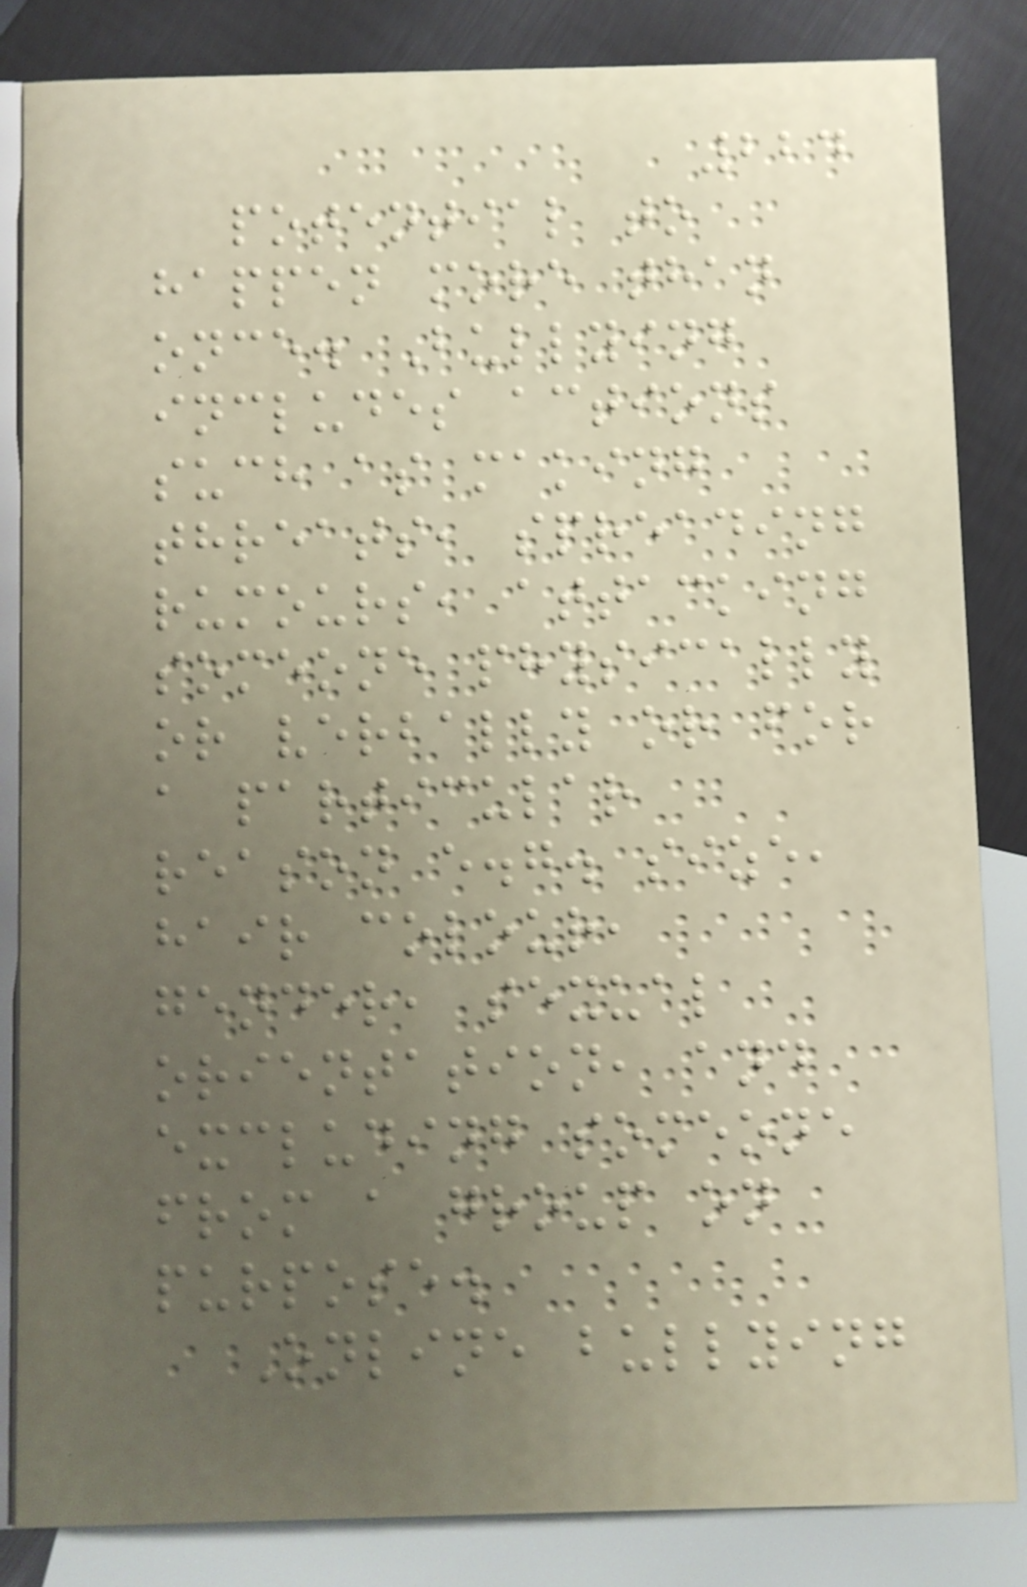224
potential to
happen more than
once. Bullying
includes actions
such as making
threats, spreading
rumours, attacking
someone physically
or verbally or for
a particular
reason e.g. size,
hair colour,
gender, sexual
orientation, and
excluding someone
from a group on
purpose.
Online bullying
